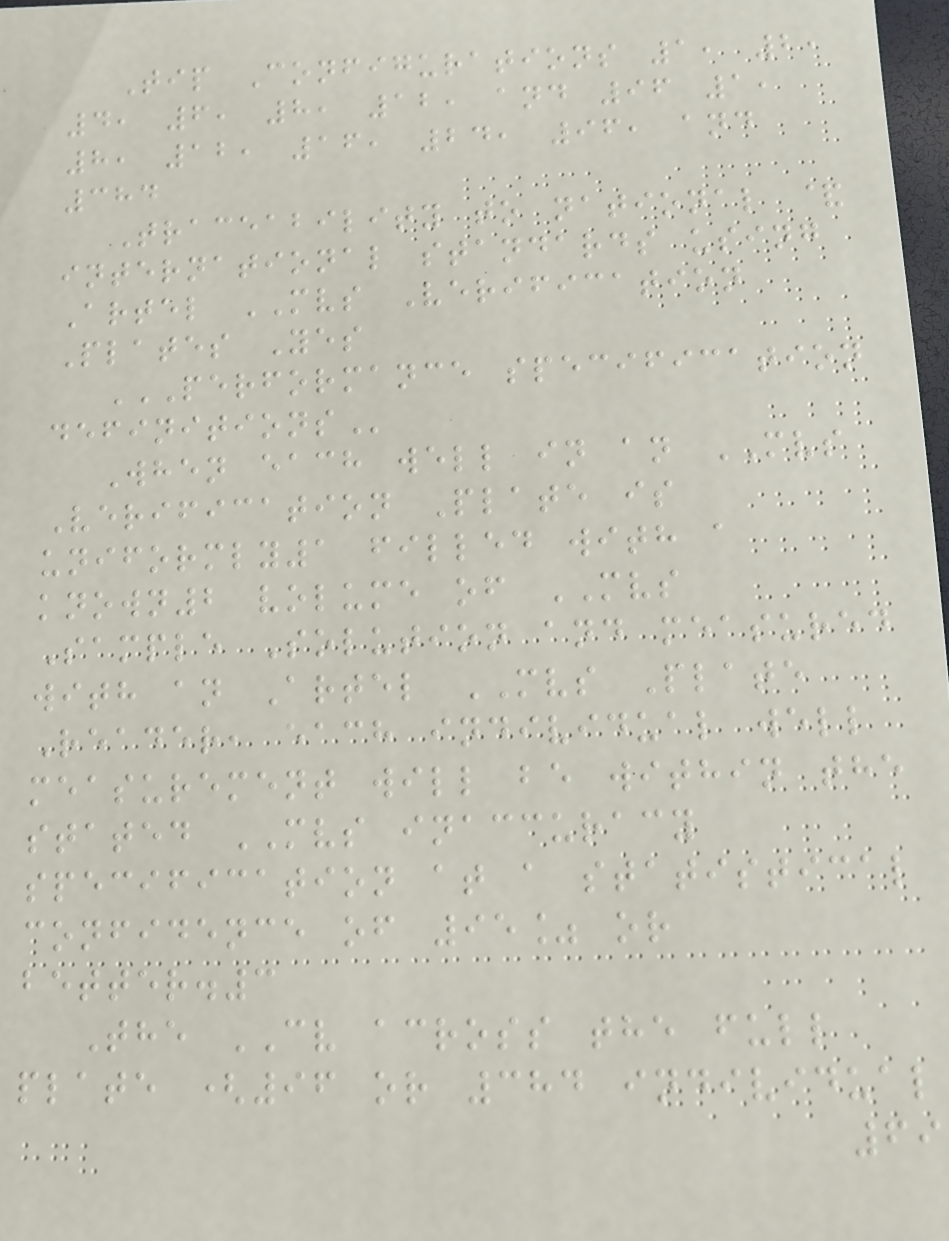Tip Configurations 1, 2,
4, 6, 8, 12, and 96 1,
8, 12, 16, 24, 96, and
384
Traceability to national &
international standards using
Artel MVS Verification
Plates Yes
PERFORMANCE SPECIFICATION
DEFINITIONS
When each well in an MVS
Verification Plate is
uniformly1 filled with a
known2 volume of MVS
Sample Solution and measured
with an Artel MVS Plate
Reader, each individual well
measurement will be within the
stated MVS inaccuracy
specification at a statistical
confidence of 95% or
better.3
The CV across the full
plate (96 or 384 individual
69
